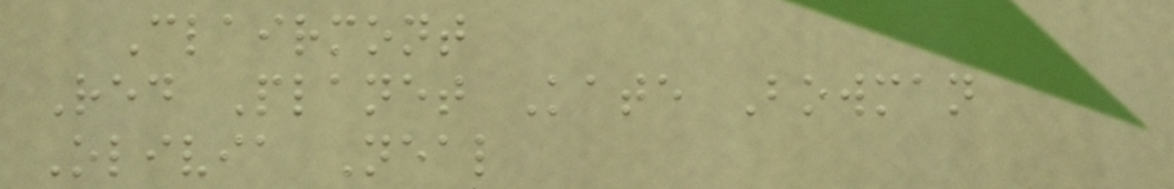Clairmont
Red Planet Kate Bowman
Olivia Neal
